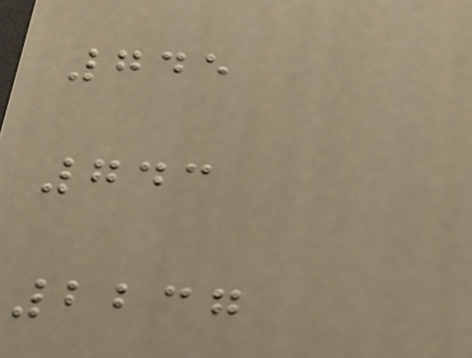745
743
2237
